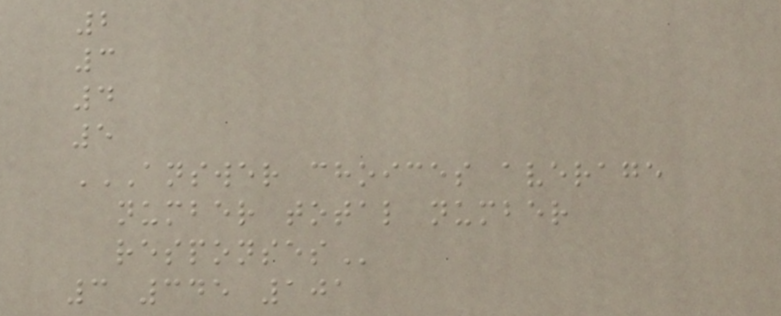2
3
4
5
ANSWER CHOICES AVERAGE
NUMBER TOTAL NUMBER
RESPONSES
3 345 101
